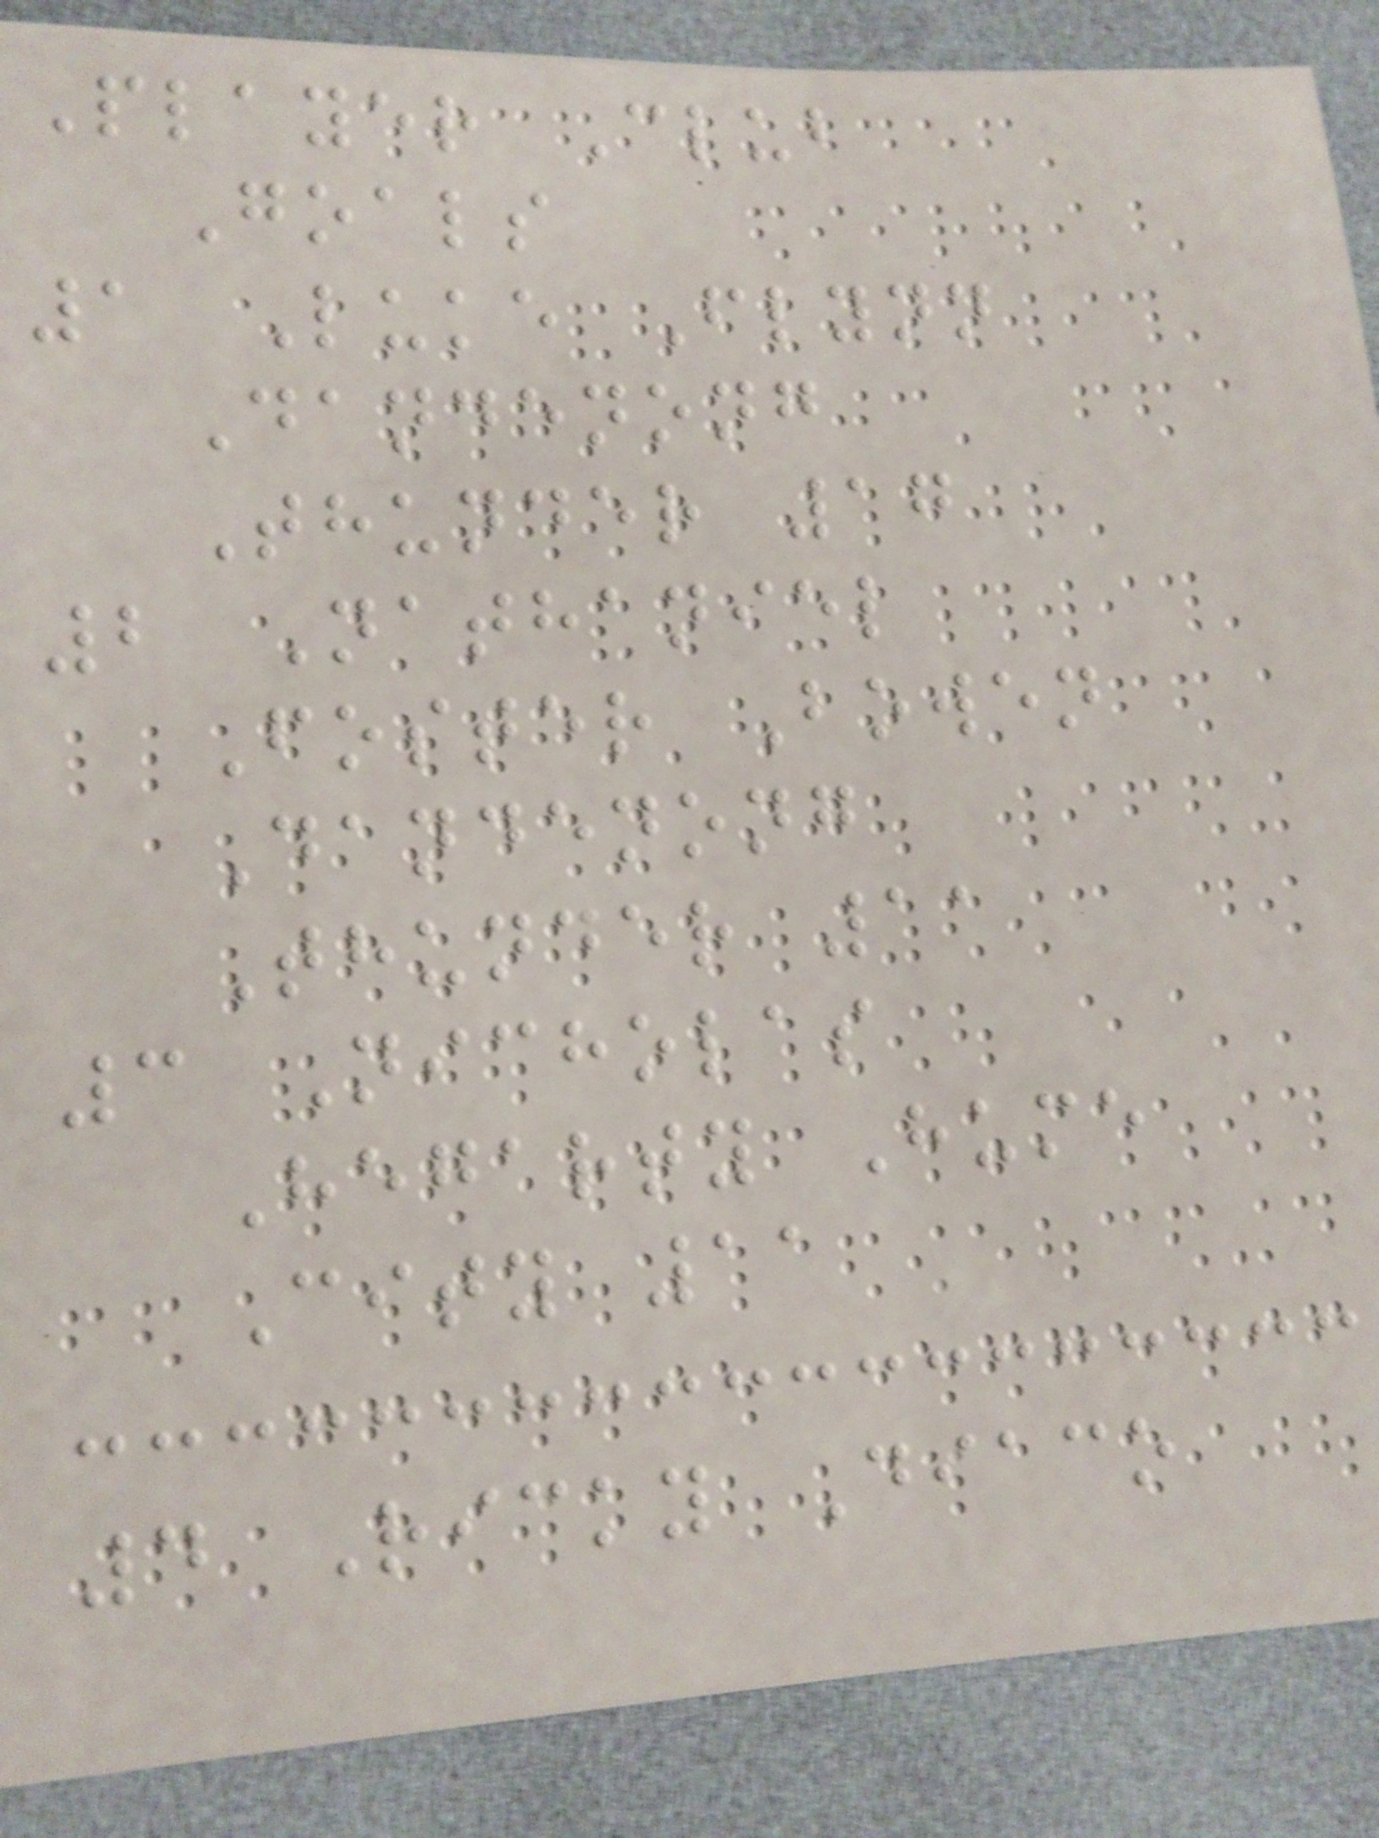Player Club
Goals
1 Luke Flynn
Dandenong
Thunder 17
2 Nathaniel
Foster Bowen
Dandenong
Thunder 11
3 Nicholas
Hegarty Hume
City 11
4 Ricky Diaco
